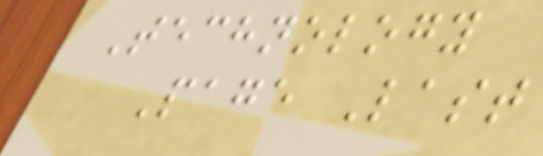Technology
Page Last
